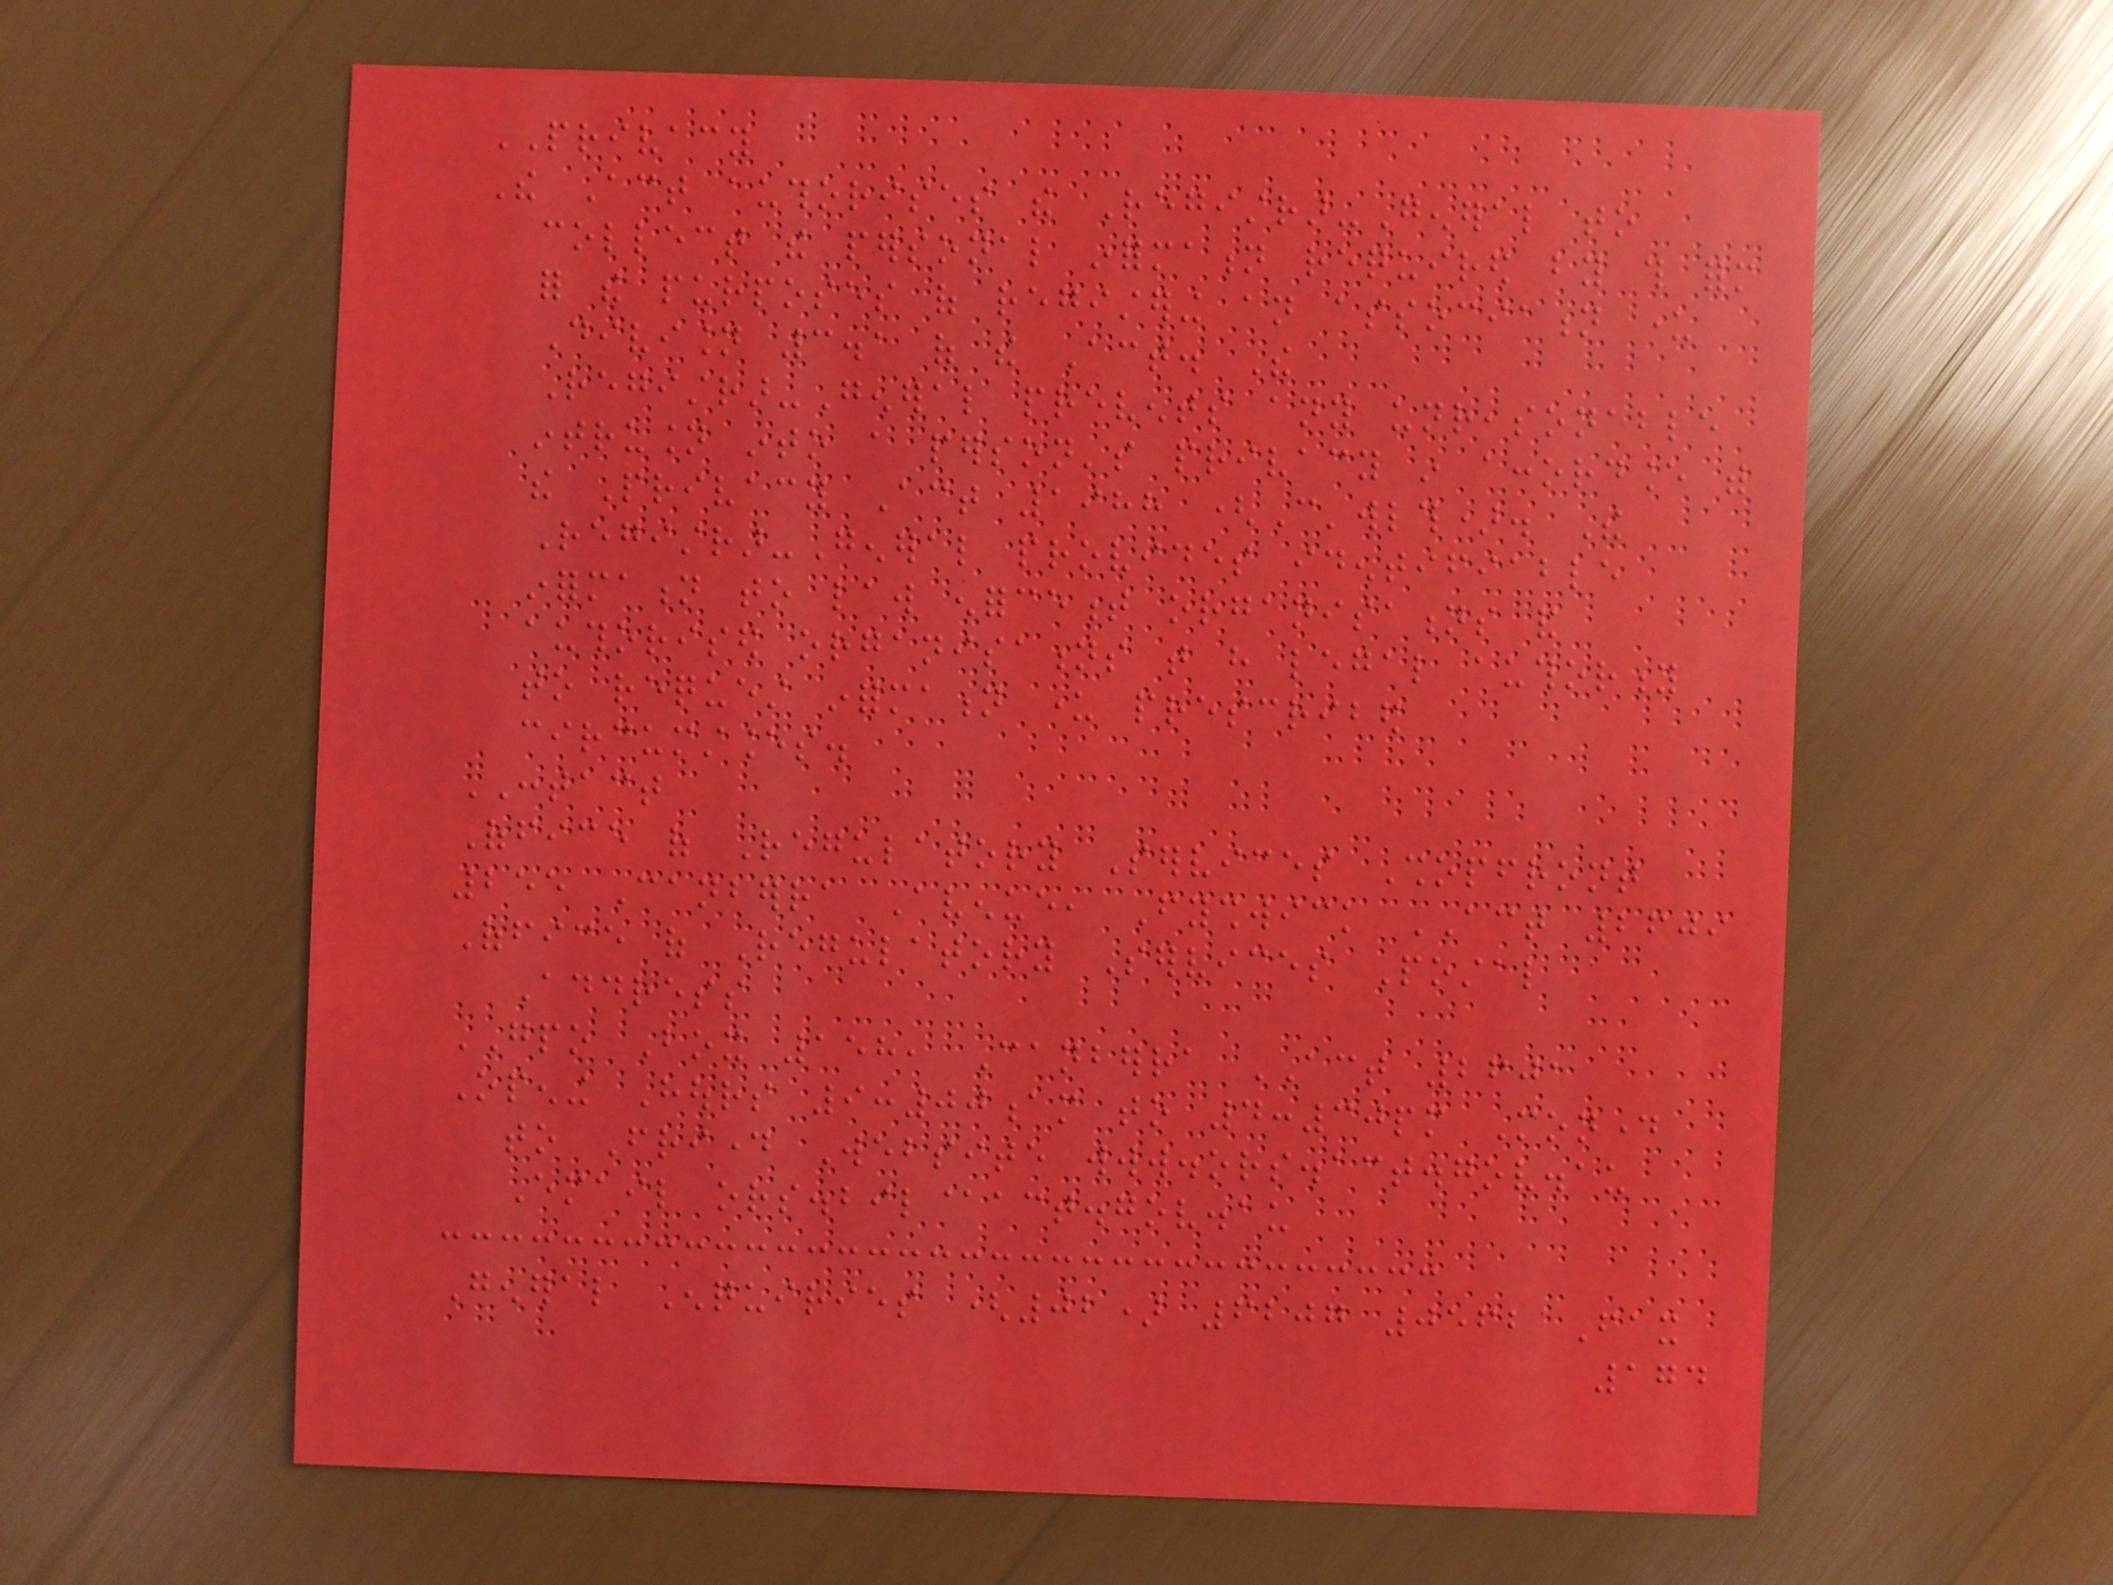PRIVACY
The Act authorises the Registrar-General to
collect the personal information required by this form
for the purposes of registering an association under
Division 3.1 of the Act. The
Registrar-General prevents any unreasonable
intrusion into a person's privacy in accordance with
the Privacy Act 1988 (C'wlth). The
Registrar-General provides identifiable
information to law enforcement organisations and
authorised organisations that have legal authority
to request information under prescribed
circumstances.
CONTACT
Office of Regulatory Services Shopfront
255 Canberra Avenue, Fyshwick ACT 2609
Office of Regulatory Services Postal
Address
GPO Box 158, Canberra ACT 2601
Opening Hours 9:00am to 4:30pm Monday
to Friday Website www.ors.act.gov.au
Email ors.bil@act.gov.au
General Enquiries (02) 6207 0562 Fax
174
